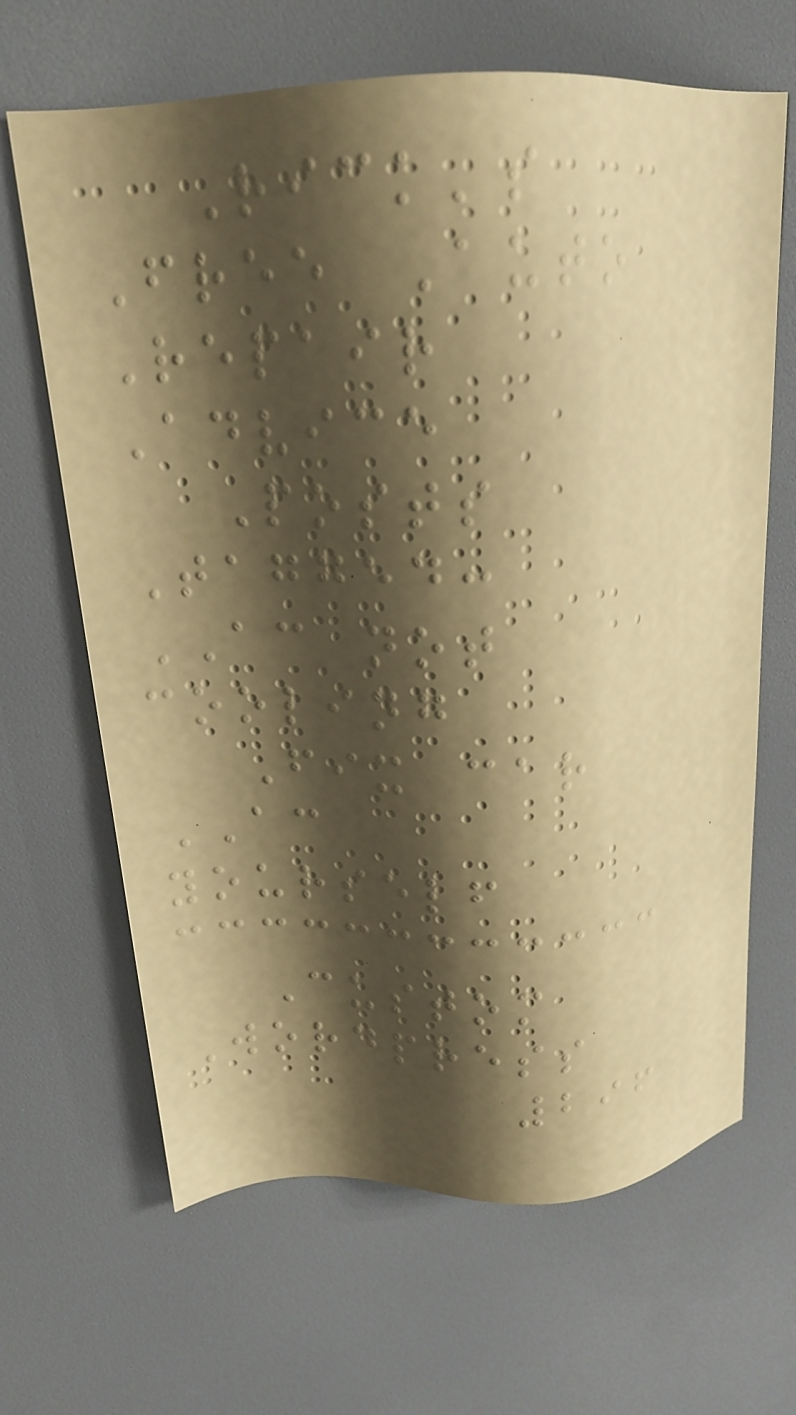Rick's
Free Auto
Repair
Advice
Posts
Tagged:
AC not
cooling
Fix car
AC
yourself
Custom
Wordpress
296
